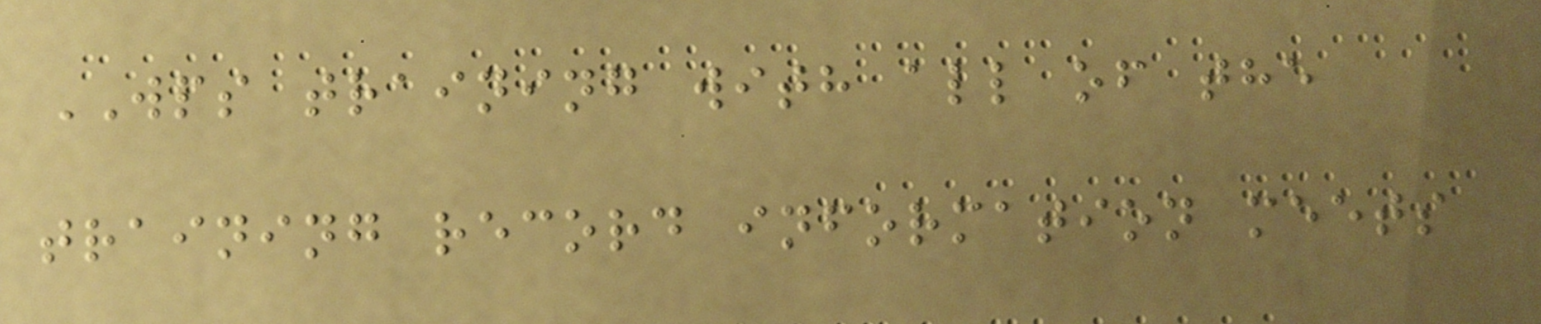WPS training with all of the
training record information meets
